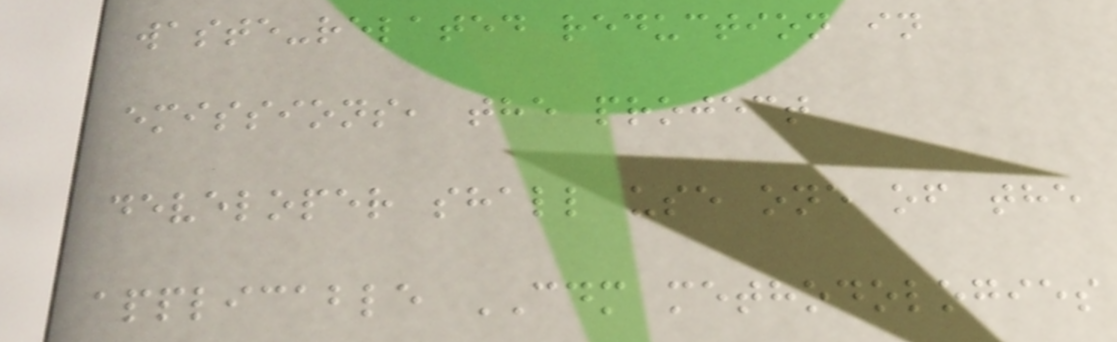waste-related reduction in
emissions, the project
developer shall use one of the
applicable CDM methodologies
